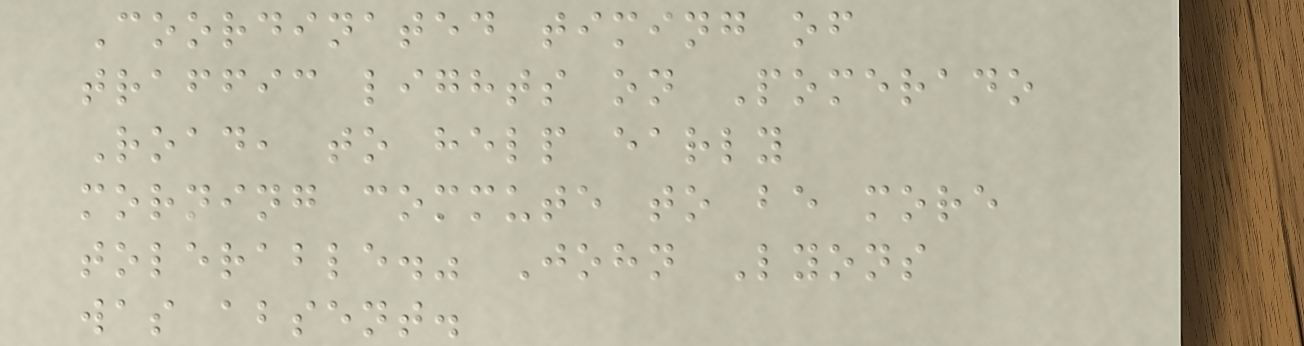Coordinated timing of
traffic lights on Pomerado
Road, to help early
morning commute to be more
tolerable." John Lyons
was absent.
